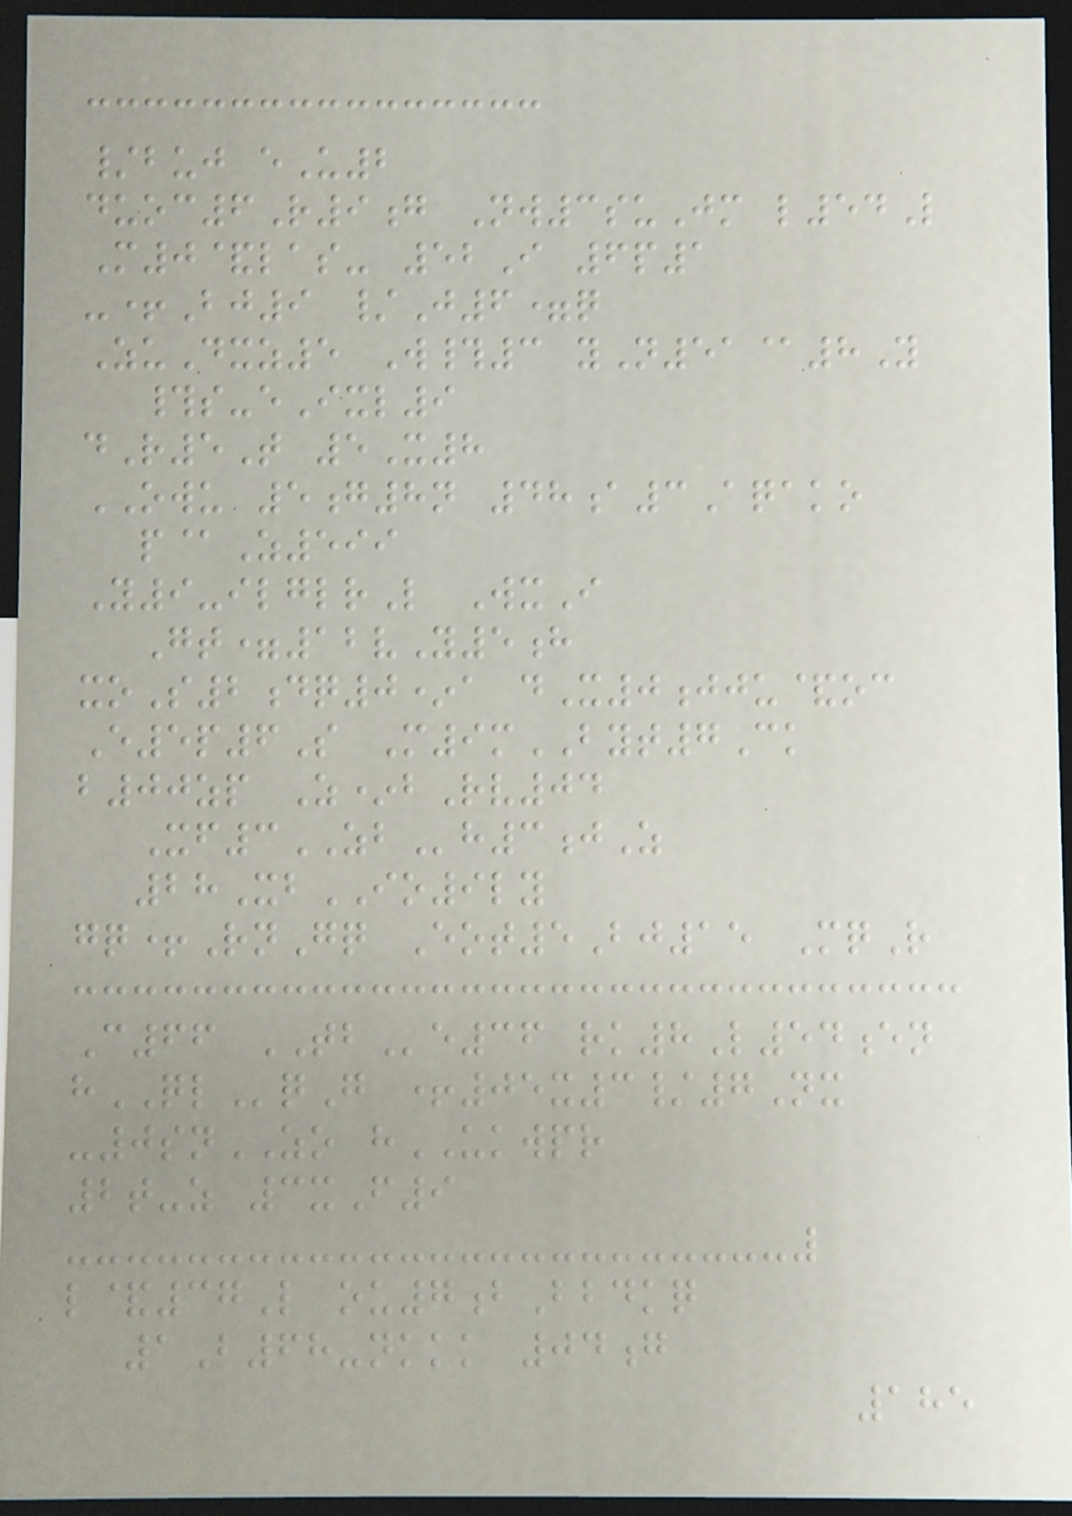/buj eU2
duoc6R9g Nw3suJm l54L
M0&las- 52I 6p1
-+Bj9 /J6=q
ZuDxz5 W#3 yN51@8Y
#s-eIxl9
dR5T 5X8
OWU 5g8n 48a3Aqako
p@Z599
Y9-ilglrL WxI
Gt=12vY5h
xoS2dq0*a dX0jju&oc
E5p6S M9mBYT7Ck
b00zp Z*bRv04
Xf3ZBh3jZ
28XbIO9ly
gq+RnGq Eot5Bj15 MqR
C66 TBe36 rk8L54en
hQLqG +05x3/7Nx
-0snZO hUKWPR
2t-z 3xF9
l&37L ou7bBbdkq
1B68-nkkk 04g
185
